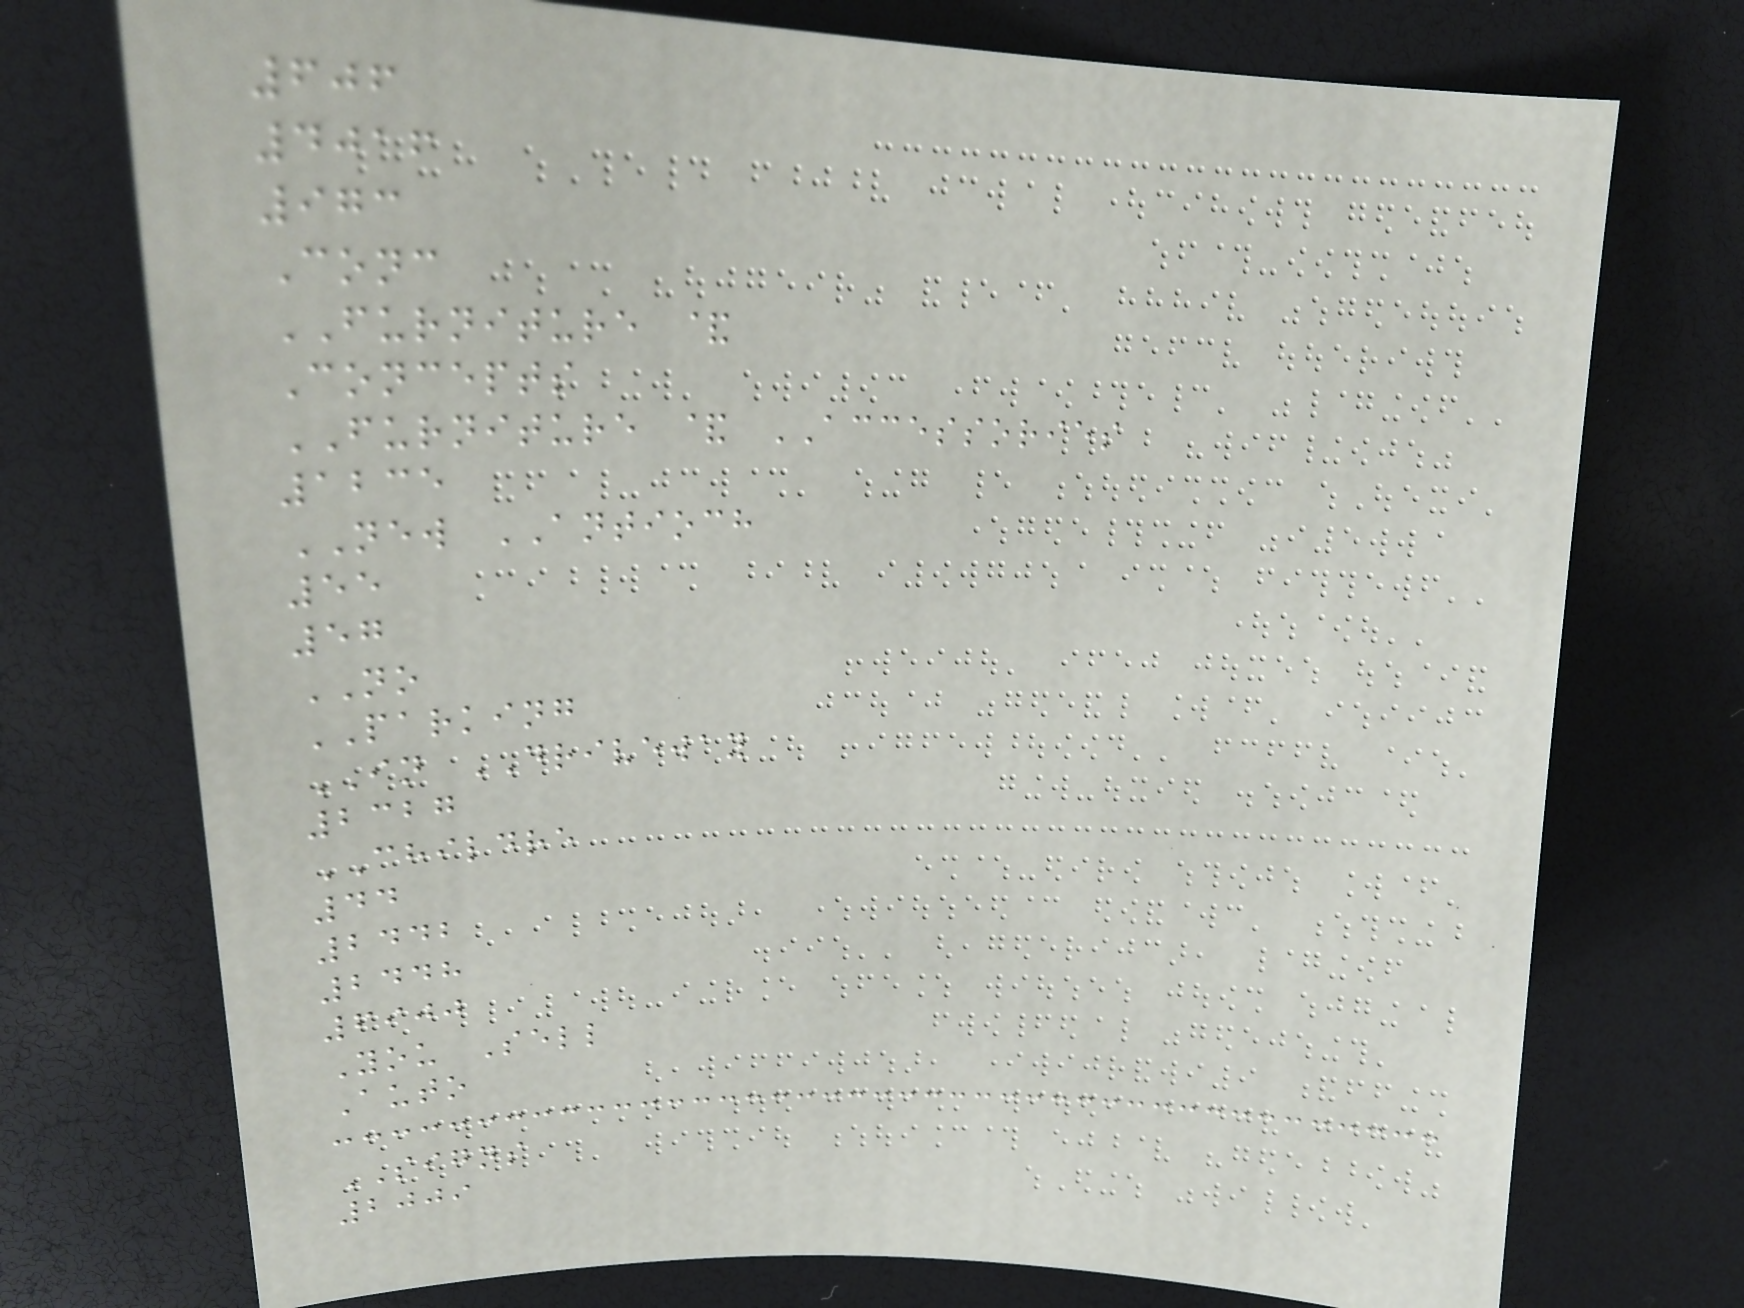606
4016
973
Conc
FURNITURE &
Concepts
FURNITURE & ACCESSORIES
1235
NEW ANTIOCH
55
57
NO
PARKING
IN DRIVEWAY
2327
CHILDRE
44
2442
2448
6900
You Sell
Auto
SIGNS
2009
